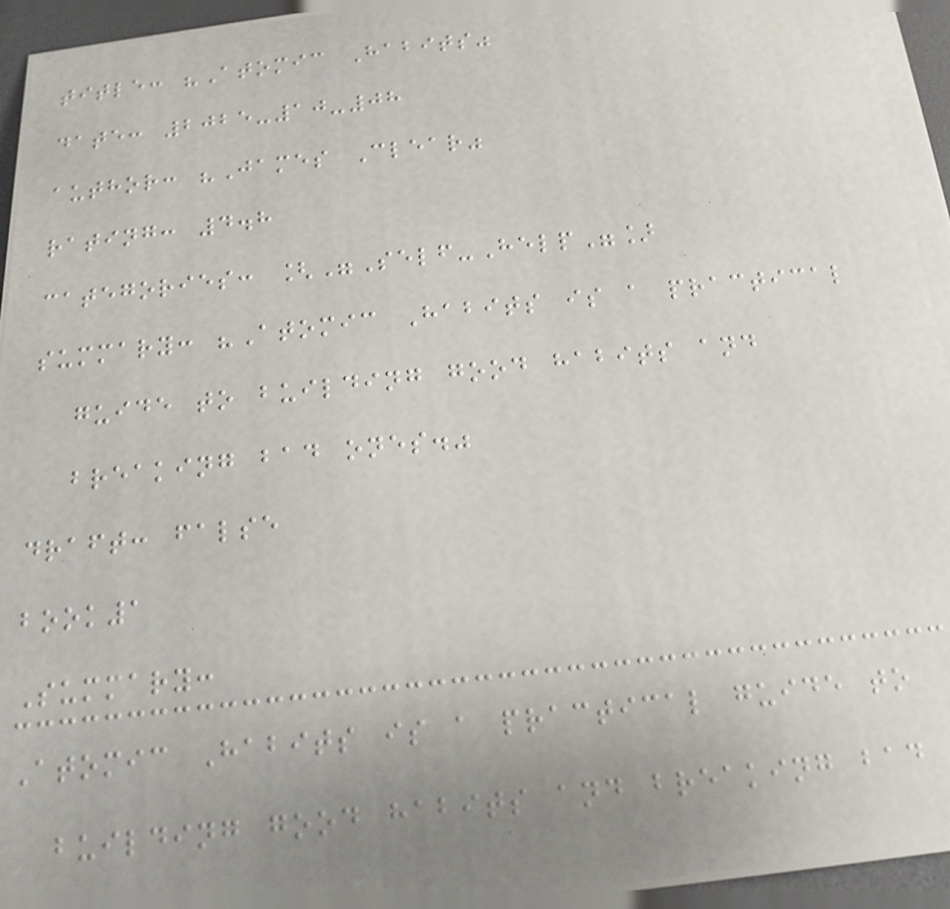title: "Atomic Habits"
date: 2025-10-08
author: "James Clear"
rating: 4.8
categories: ["Self-Help"]
summary: "Atomic Habits is a practical
guide to building good habits and
breaking bad ones."
draft: false
book1
Summary:
Atomic Habits is a practical guide to
building good habits and breaking bad
